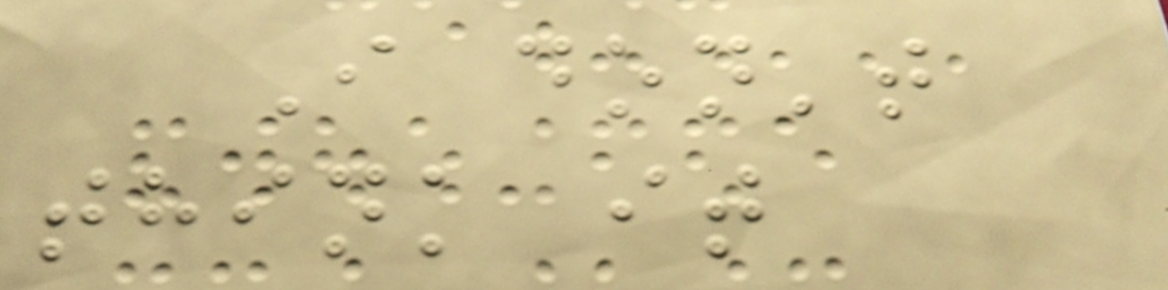I don't
think it
